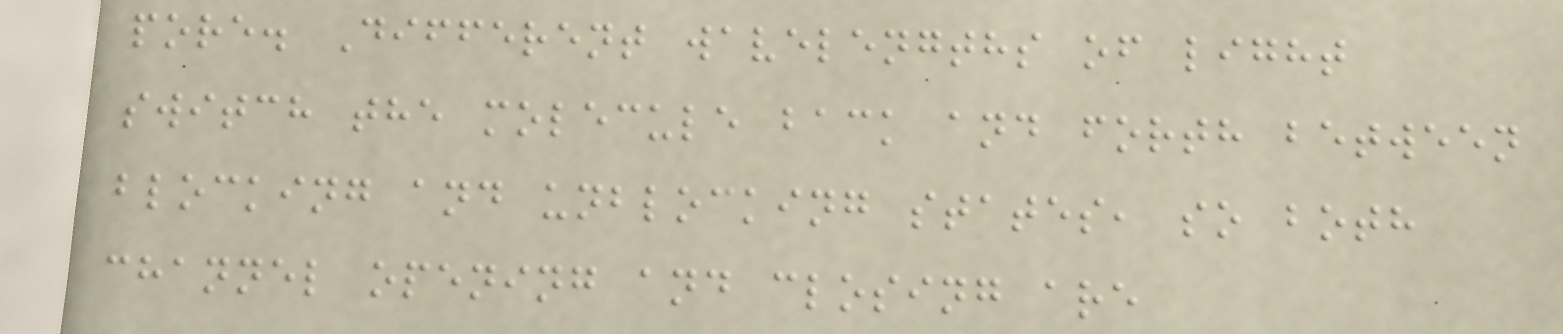pore. Different wavelengths of light
switch the molecule back and forth between
blocking and unblocking states, so both
channel opening and closing are
